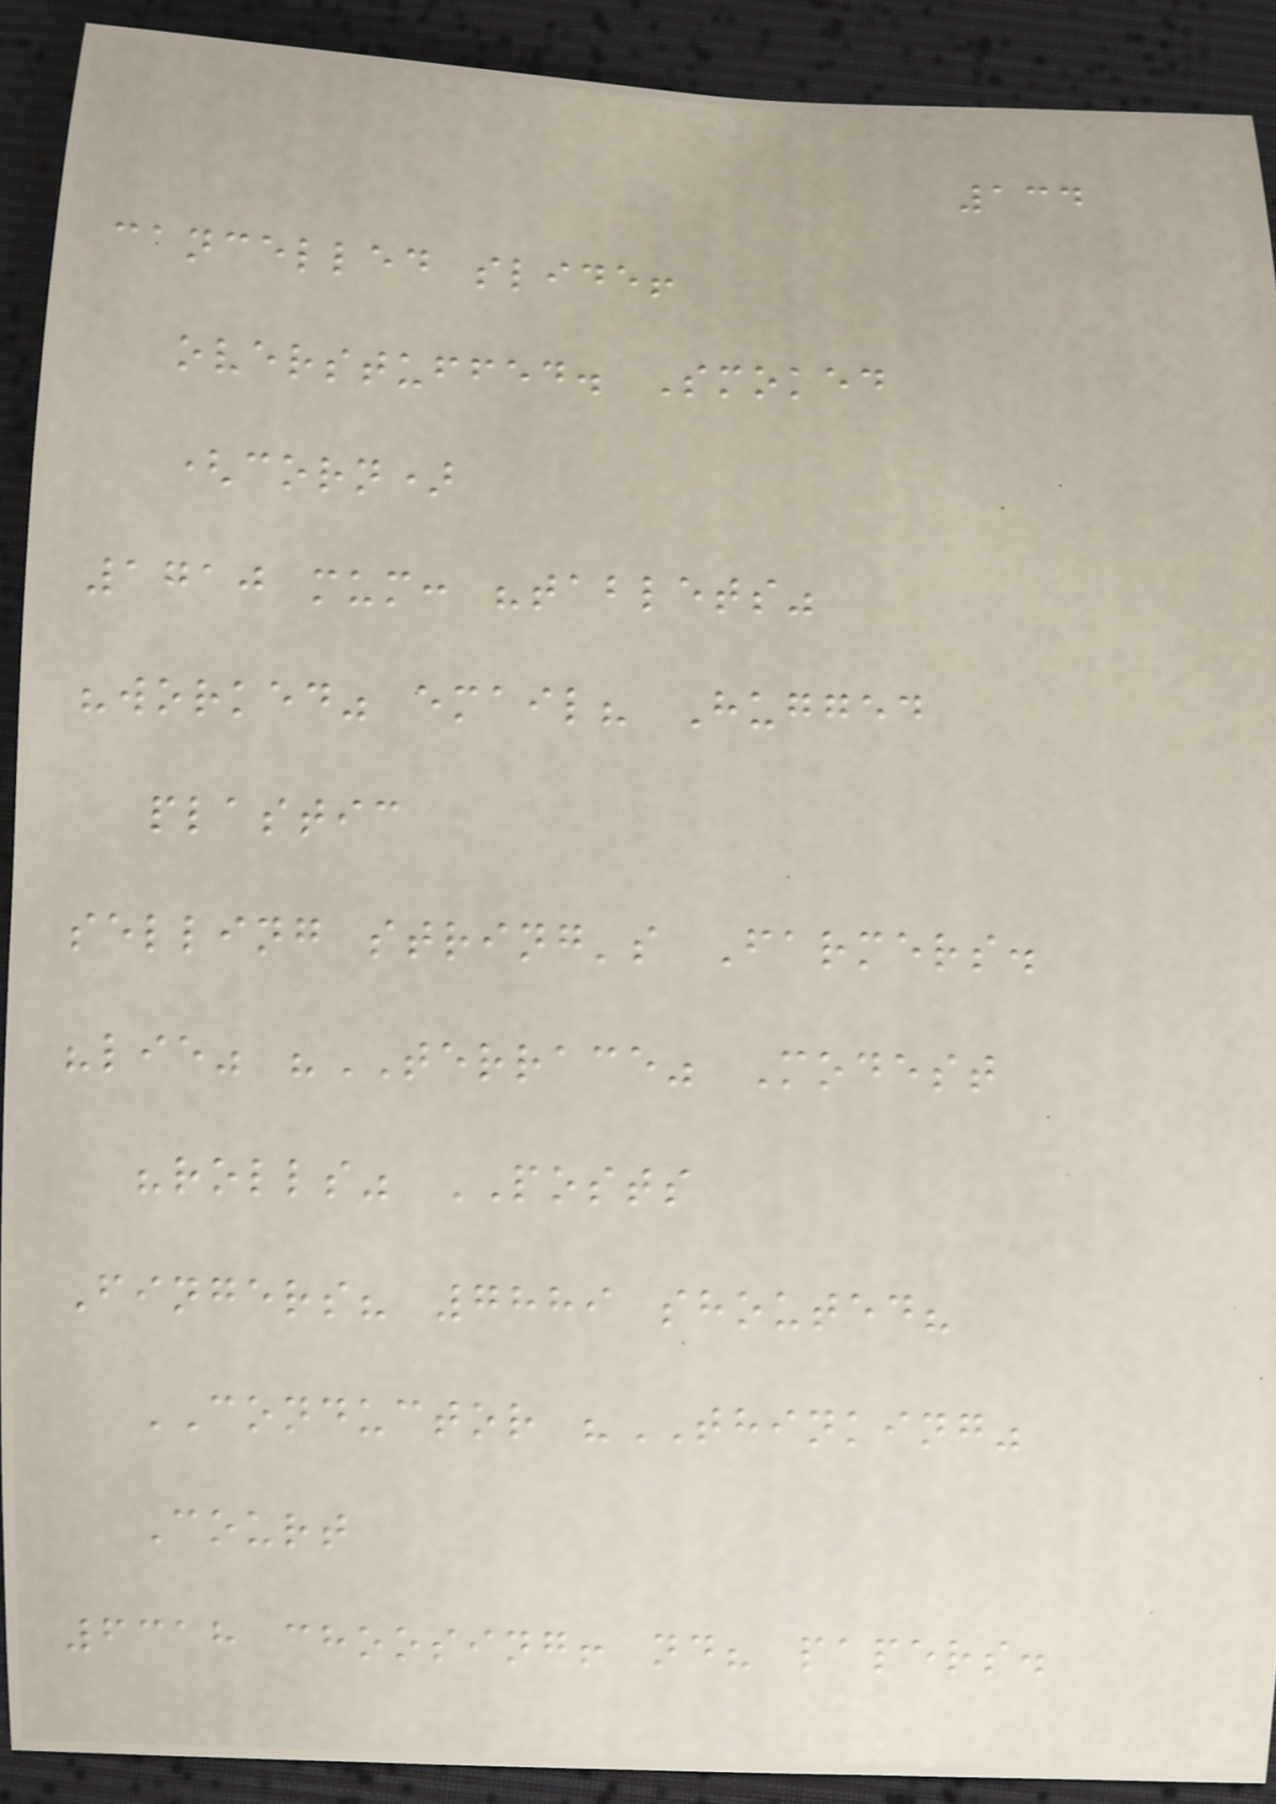134
cancelled slide!
overstuffed. Smoked
(corn)
1710 mum: "tablets"
"worked" email? Hugged
plastic
selling string's Farmers.
"lie" "TERRACE" Modest
"rolls" POSTS
Fingers? 7889 shouted?
CONDUCTOR "THINKING"
Court
6318 choosing! nd? papers.
